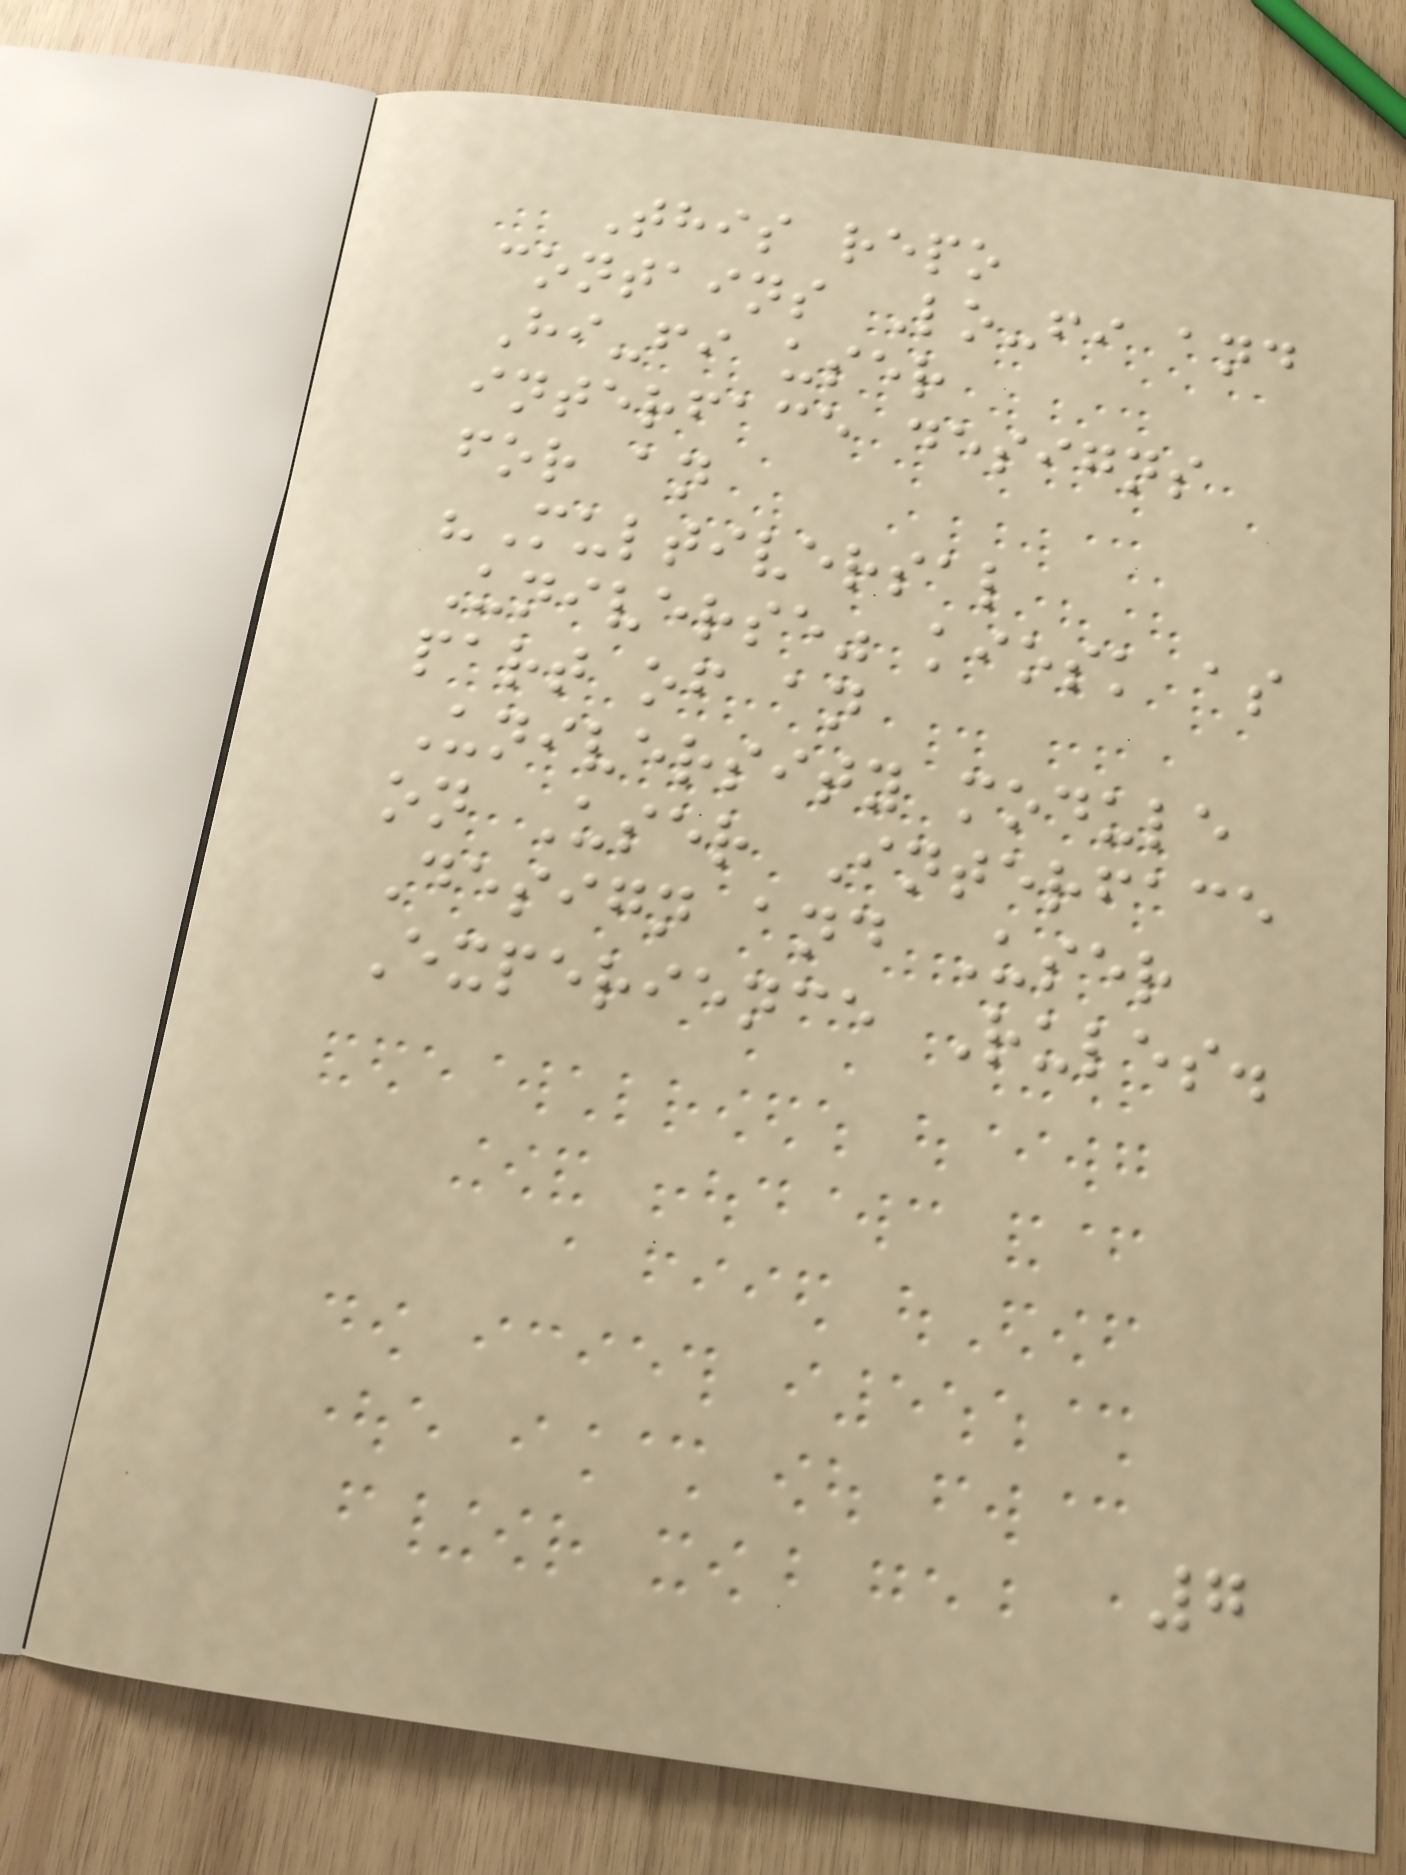This repo
contains Lo-fi and
Hi-fi user
interface designs
for an
"Multiversal
Universe" kiosk as
part of an
University module
on User Interface
Design and User
Experience Rules.
7
